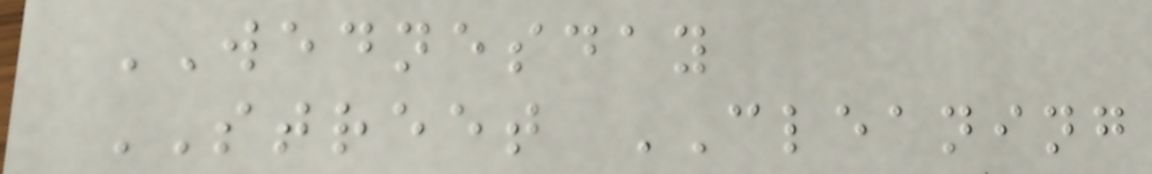WEDNESDAY
STREET CLEANING
